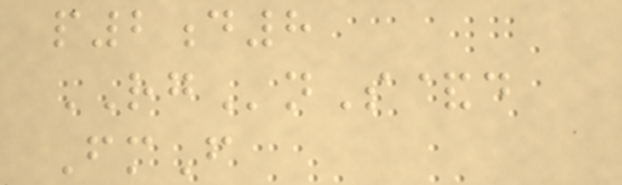p2d8
RGnS&d
FmF
